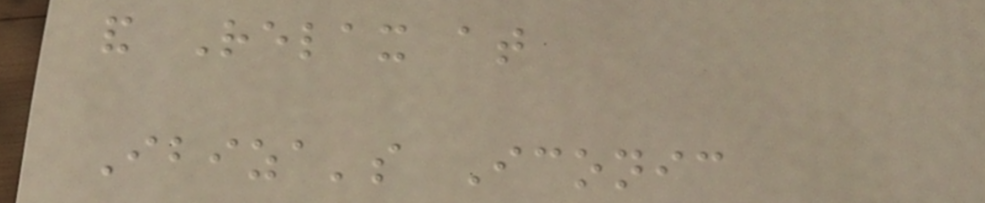and Relax at
Ibiza's Iconic
